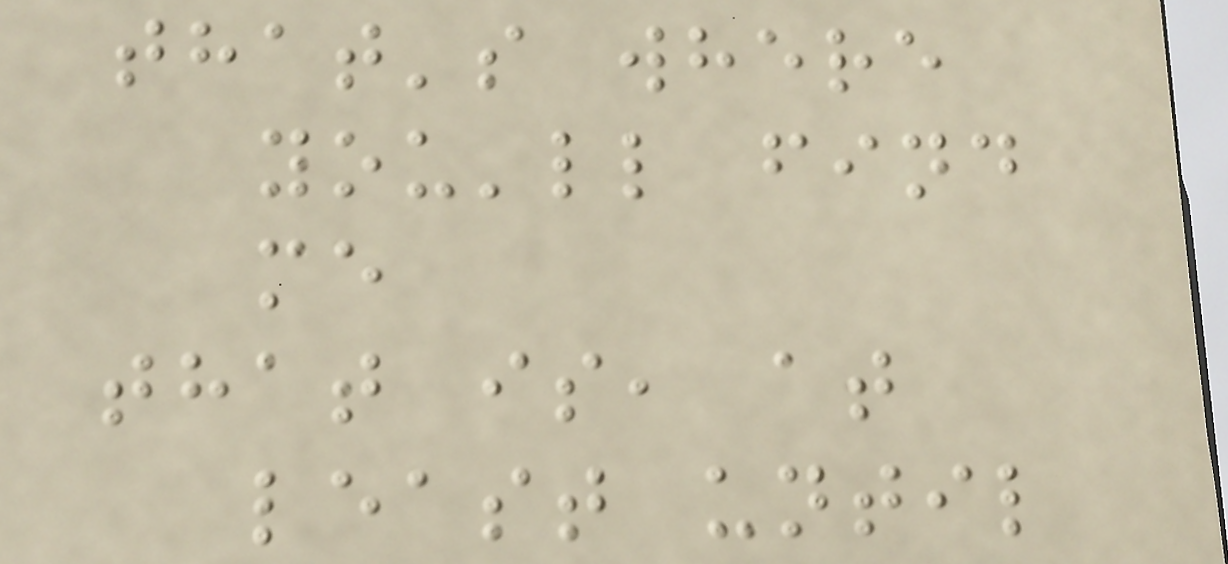that's where
you'll find
me
that is, at
least until
